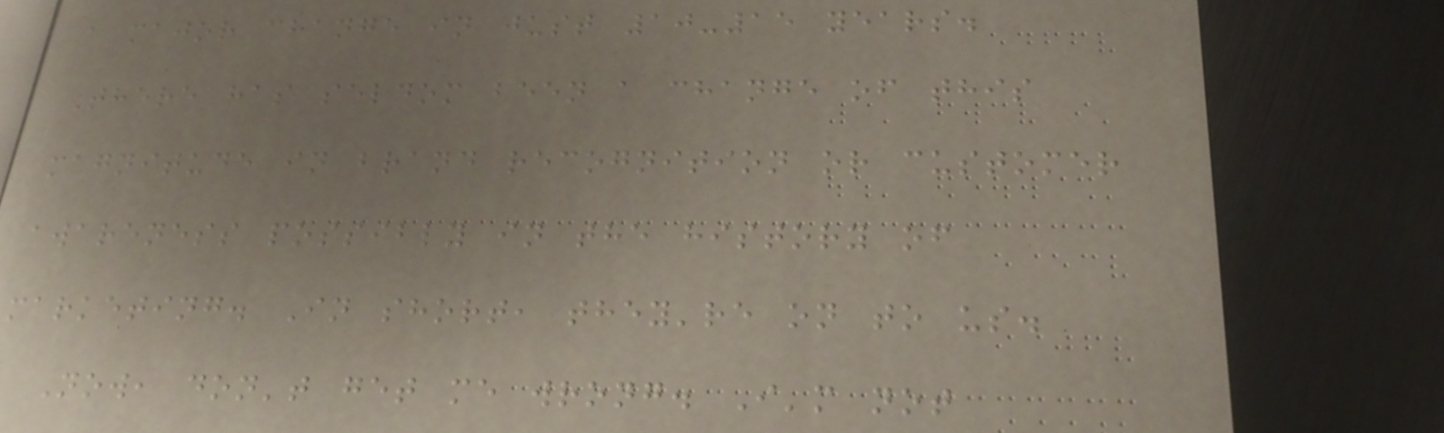a major change in just 10-15 years.
There has seldom been a change of this
magnitude in brand recognition or customer
awareness possibly in the history of
marketing. In short, they're on to us.
Now, don't get me wrong. I'm not
